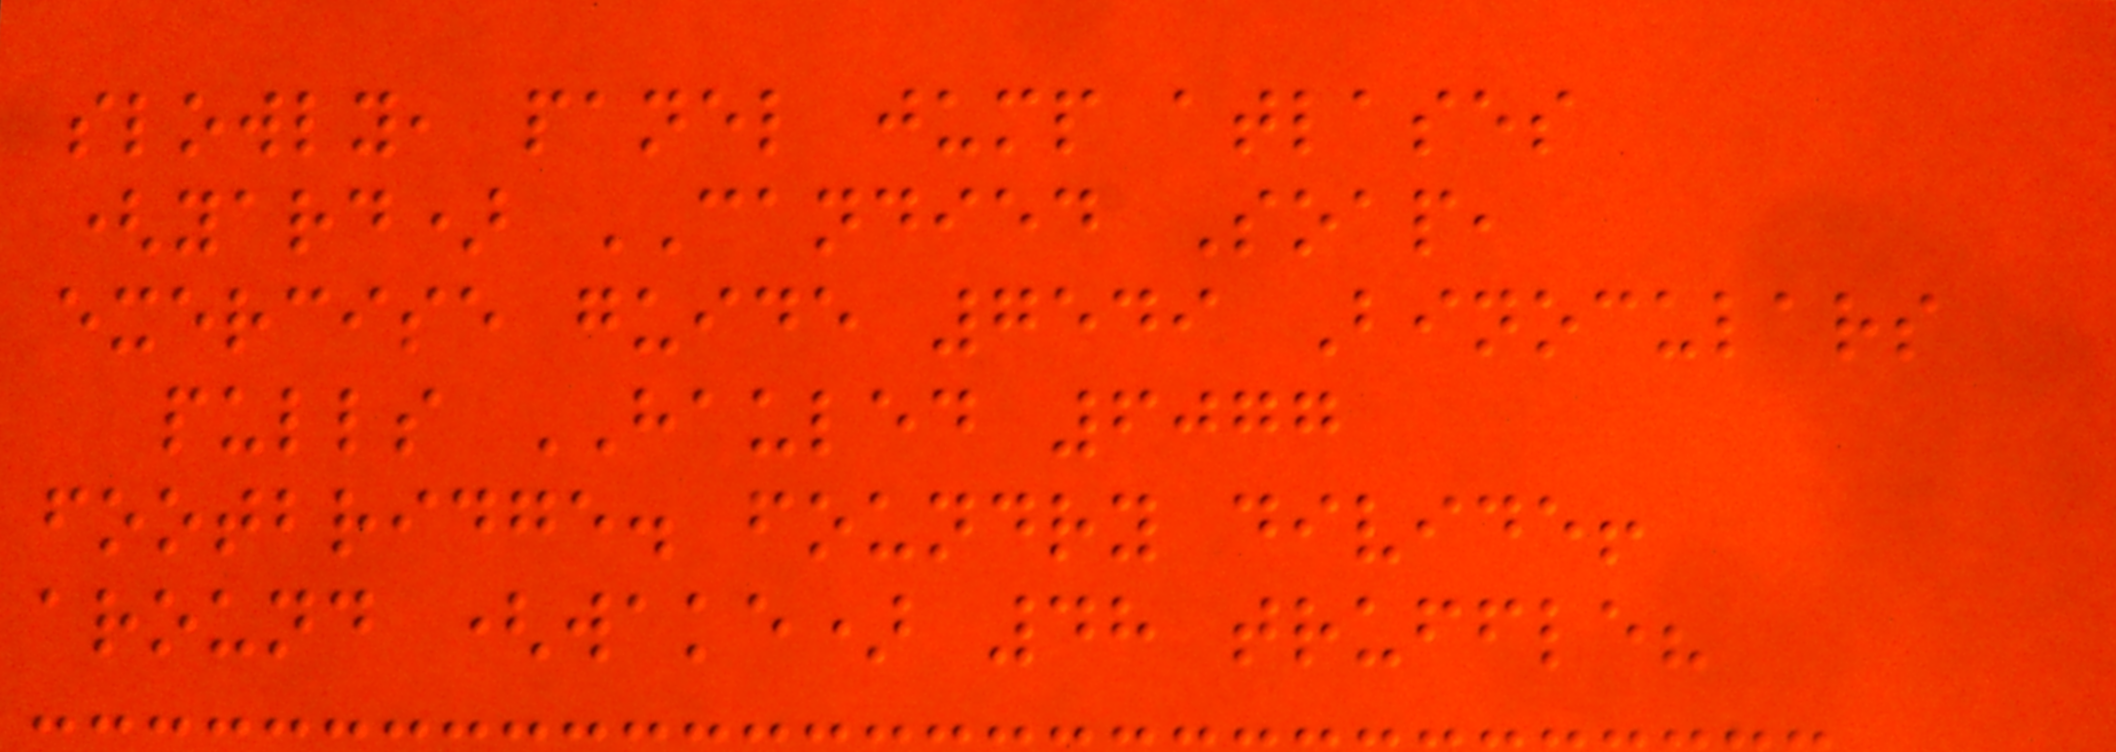slowly, panel jump atlases
(yard) CANDIED Soap,
exercise guide 7549 Binoculars
pulls HAULED 6077
footbridge. foundry divide!
around (wake) 48 truffle?
